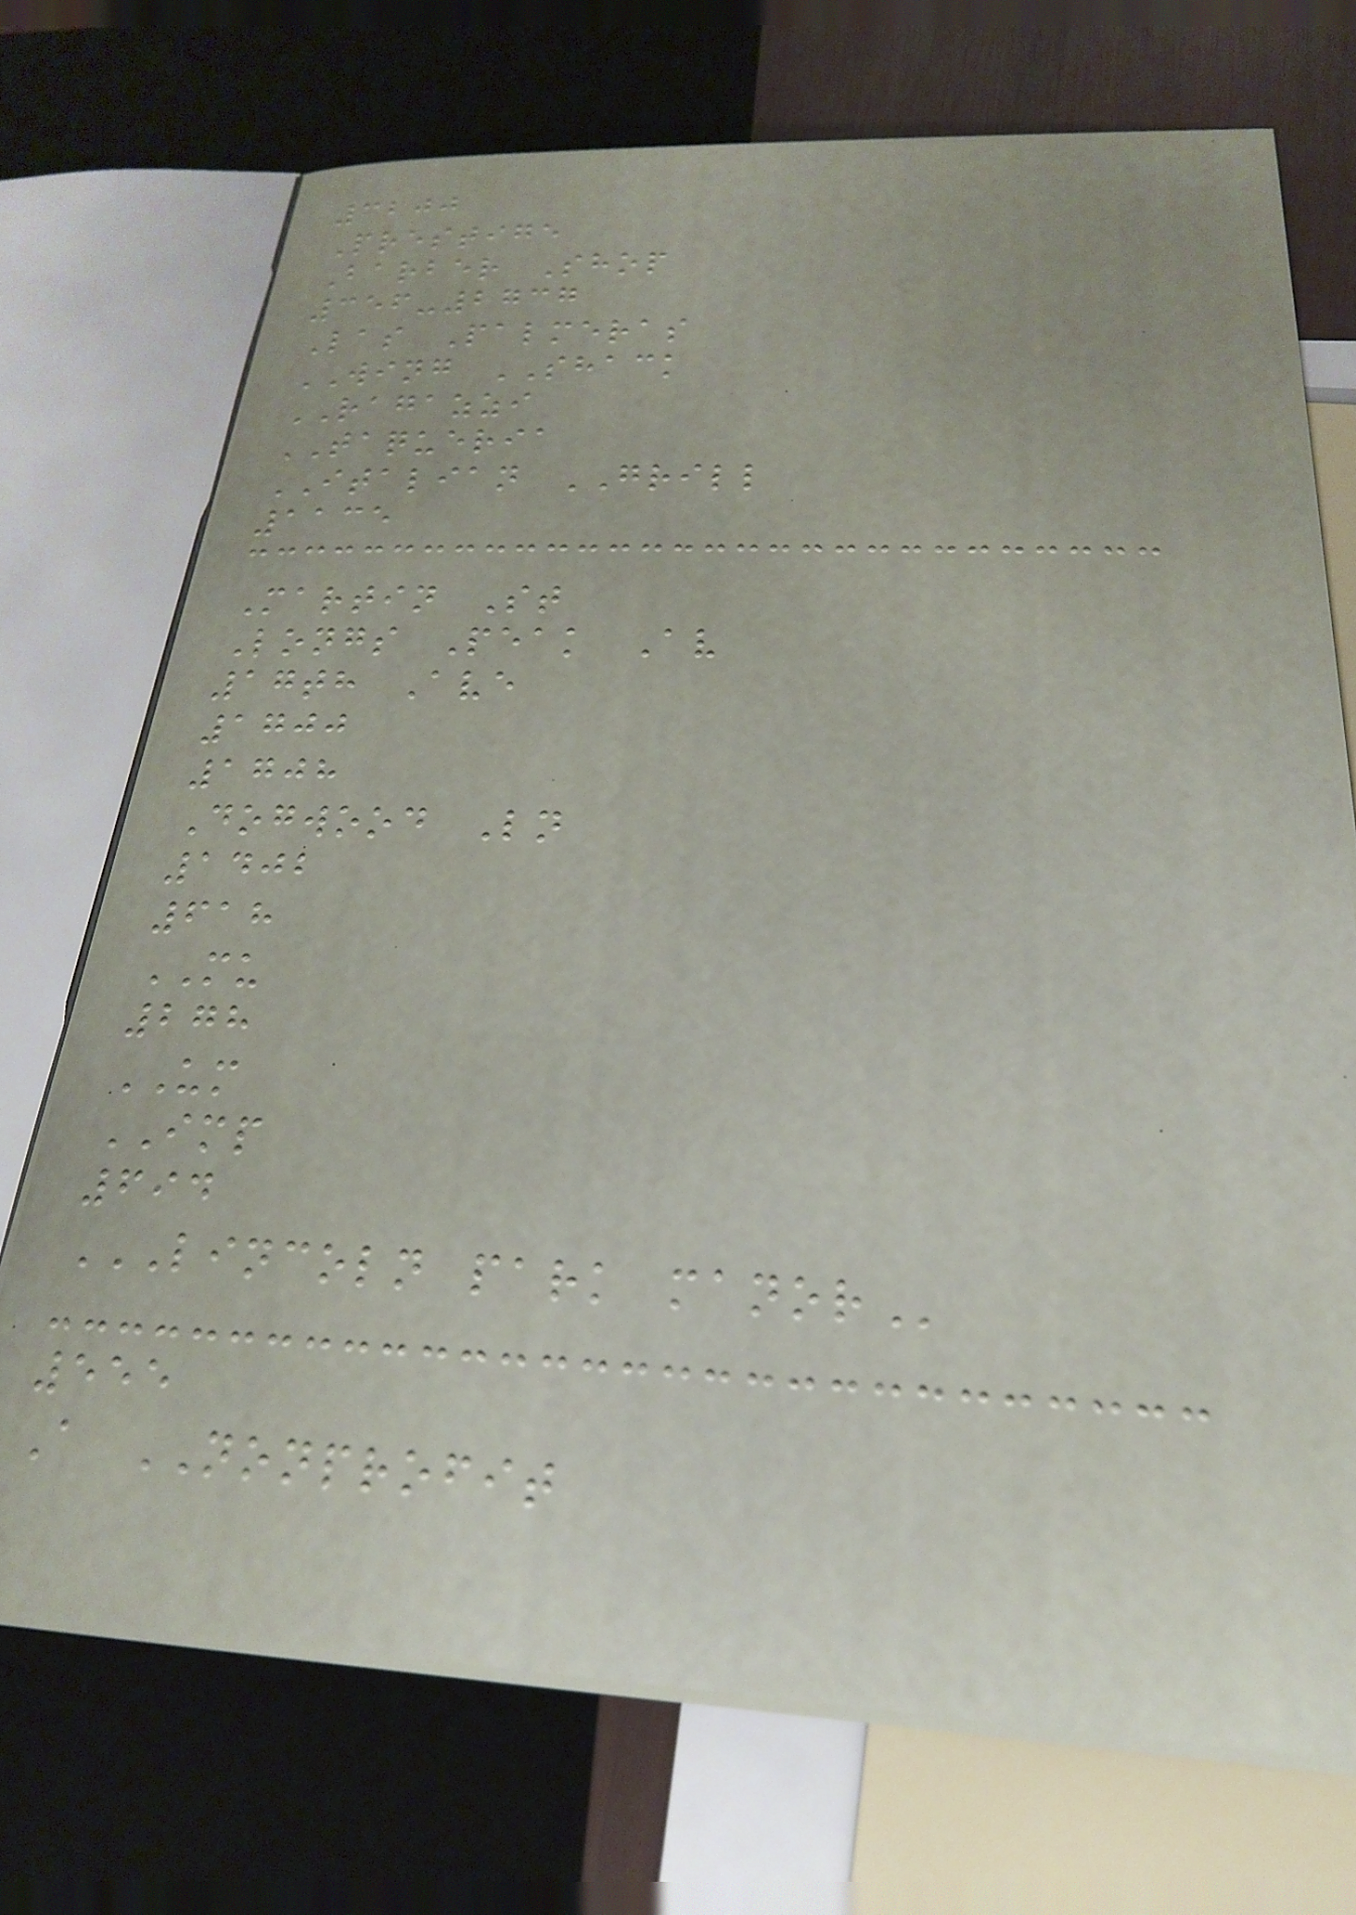3200
Prestige
Barber Shop
356-2737
Las Palmeras
WING SHACK
RAGAZZI
TAQUERIA
ITALIAN GRILL
1135
Martin St
Longs Peak Av
17th Ave
1700
1708
Dogwood Ln
1402
618
MU
278
UM
IMP
694
LINCOLN PARK MANOR
555
A NONPROFIT
